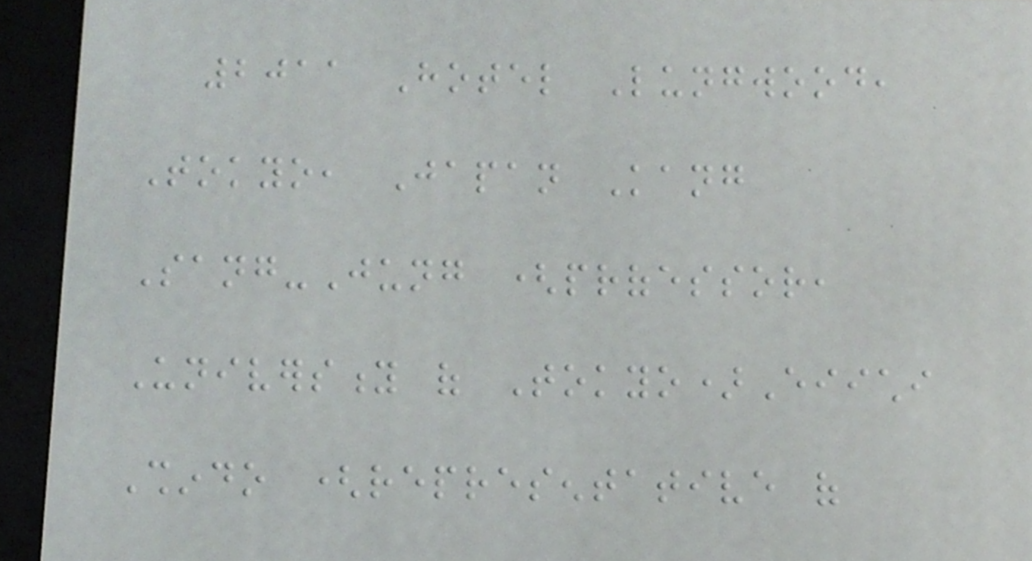2011 Hotel Lungwood,
Tokyo, Japan Kang
Sang-Jung (professor,
University of Tokyo)Eiichi
Shindo (representative of
